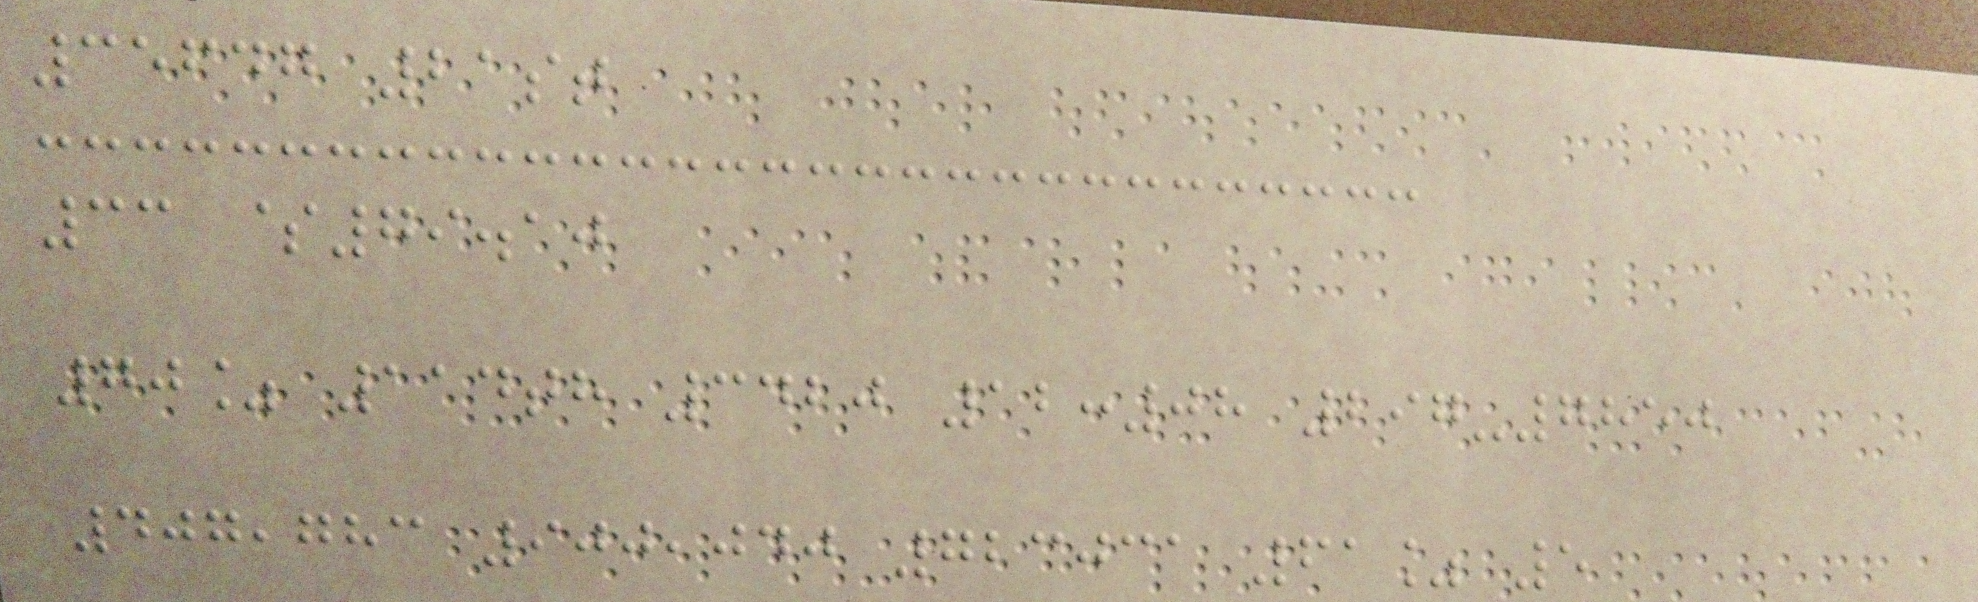35647 21st
33 $79.10
70% 114th 3420 12:08 297-7850
407,783 900,040 723031 61% 5
